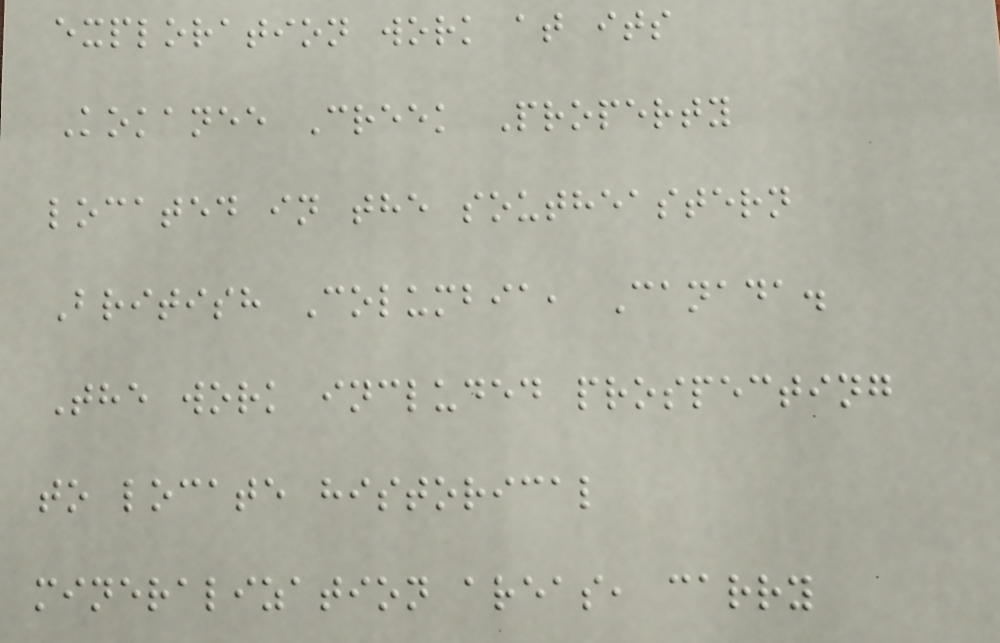exploration work at its
Kokanee Creek Property
located in the southeastern
British Columbia, Canada.
The work included prospecting
to locate historical
mineralization areas, carry
